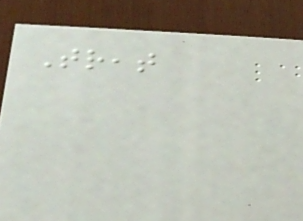Treat
